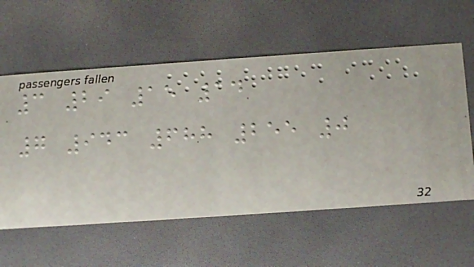3 29 15 14
7 943 688 255 0
